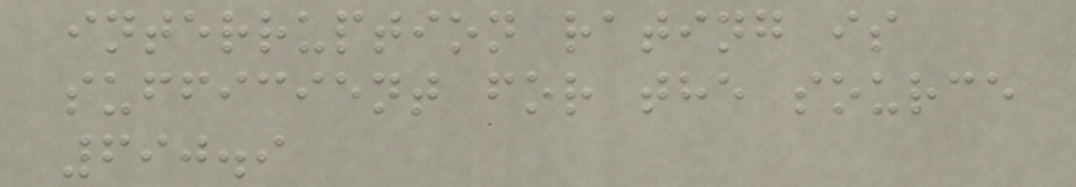interruption rating is
sufficient for the source
690.9
